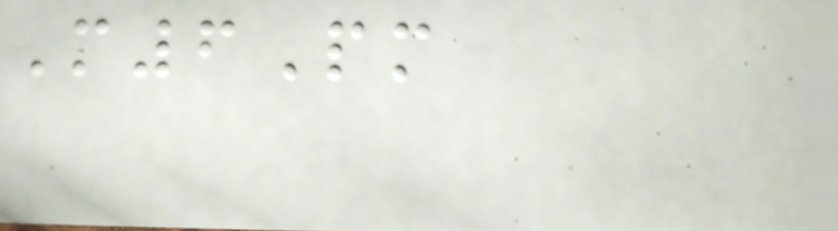M6Pm
